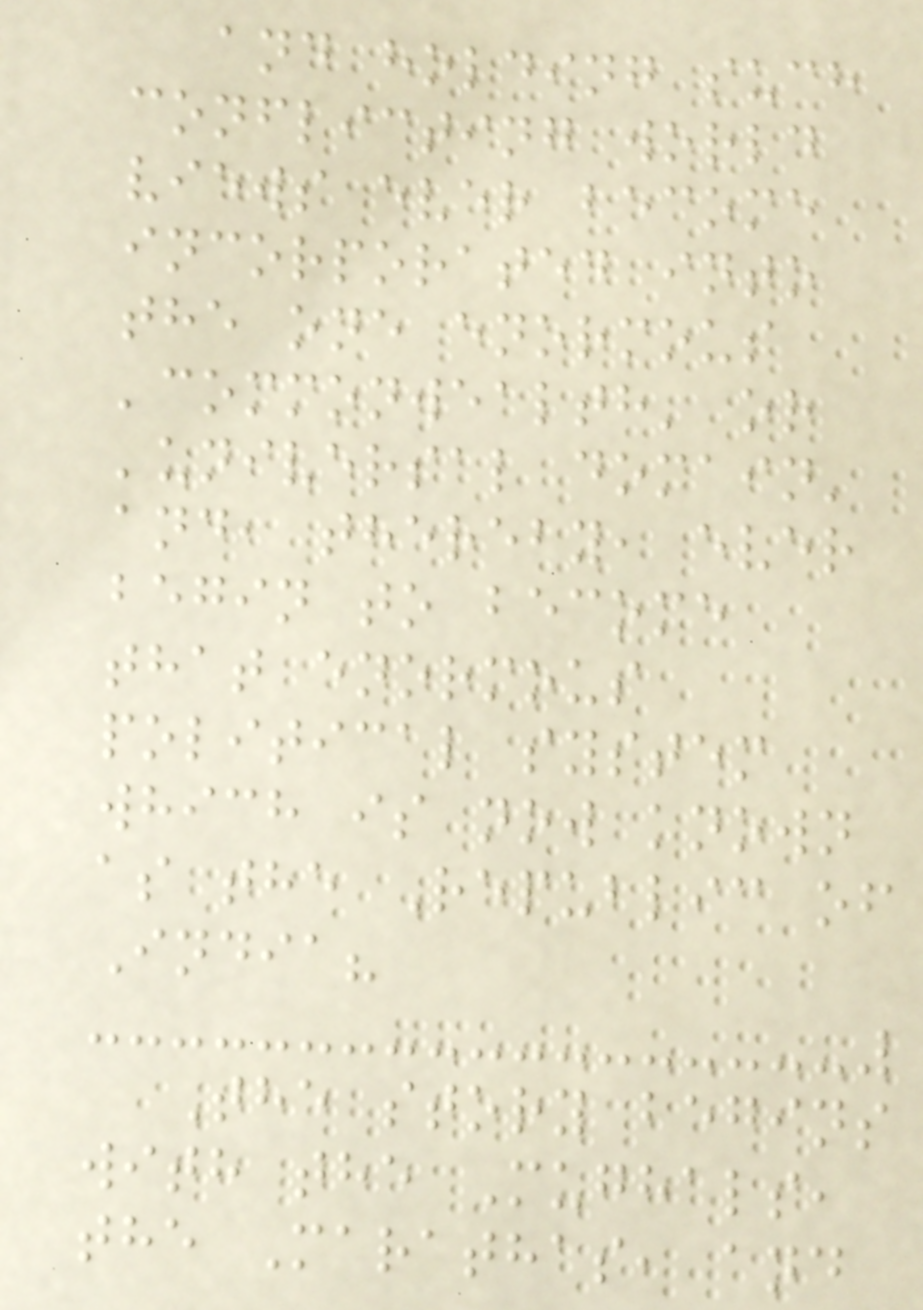and holding such
conflicting world
views ever become
incorporated into
the one enormous
'commonwealth' or
'universal domain'
and, thereby, ever
begin to become
that enormous
political system
which is now known
as the Republic of
India?
The story begins
with the Mughals,
the Marathas, and
